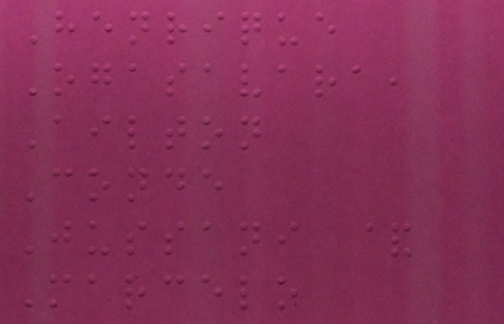Henrique
Ogasavara,
Ailton
Conde
Jussani &
Marcelo
